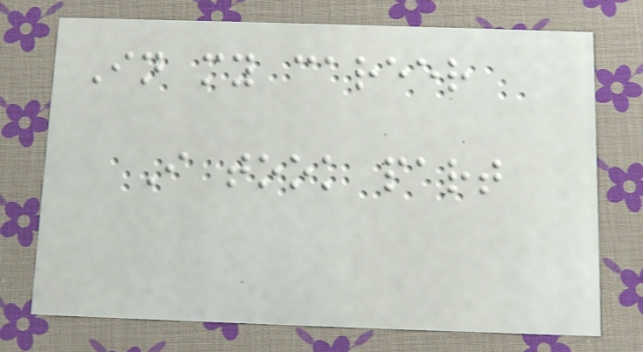In my career
I took part
